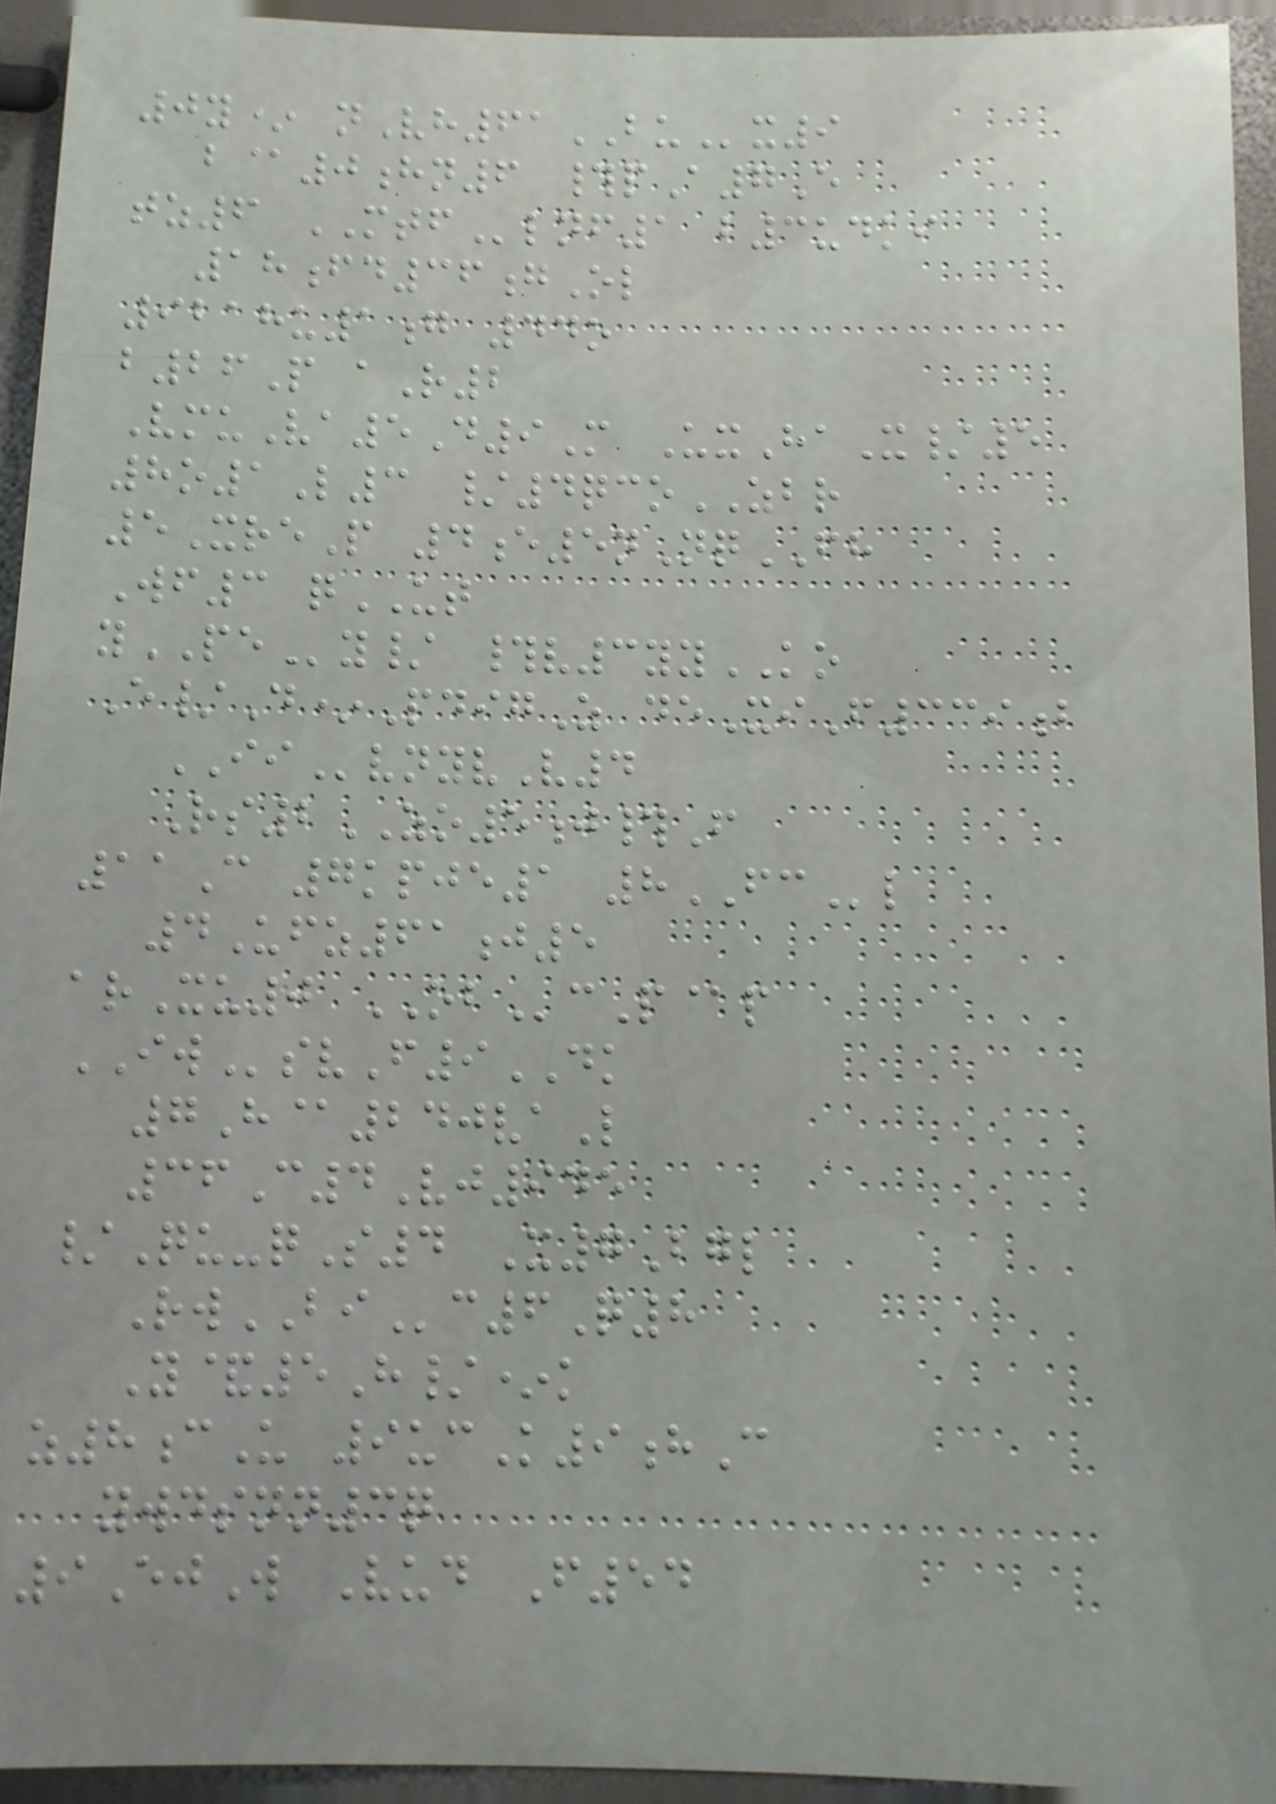0y* nVh61BUx9
b@0hn6 #pA7E
tz6 MTFlnf1 b3udki
18fd36gOl
9218u1g 44o
b26P aR2
VmuVa5D9M UxHaX/5
8o1L3 /4qcoZBR
5XreP 4e5nNqFH
Wf3 qUT
yPEy/ #v3yyKO
E/D*PdigZ deXiF339b
IIvnyvV4
Rs2ZO5j#F
11C 7kpje1 8FCl
4Ufz61j5
arXu0 OBcP@p
IWsvF9DK
7H@240vaL
36C4Vj945
/Qu-qS4 X7Bgl
RwBIc6Q8
Y&5H/*k
z8cU 9ucK9hC
ywdsnn3q
9EjW Vud F54
